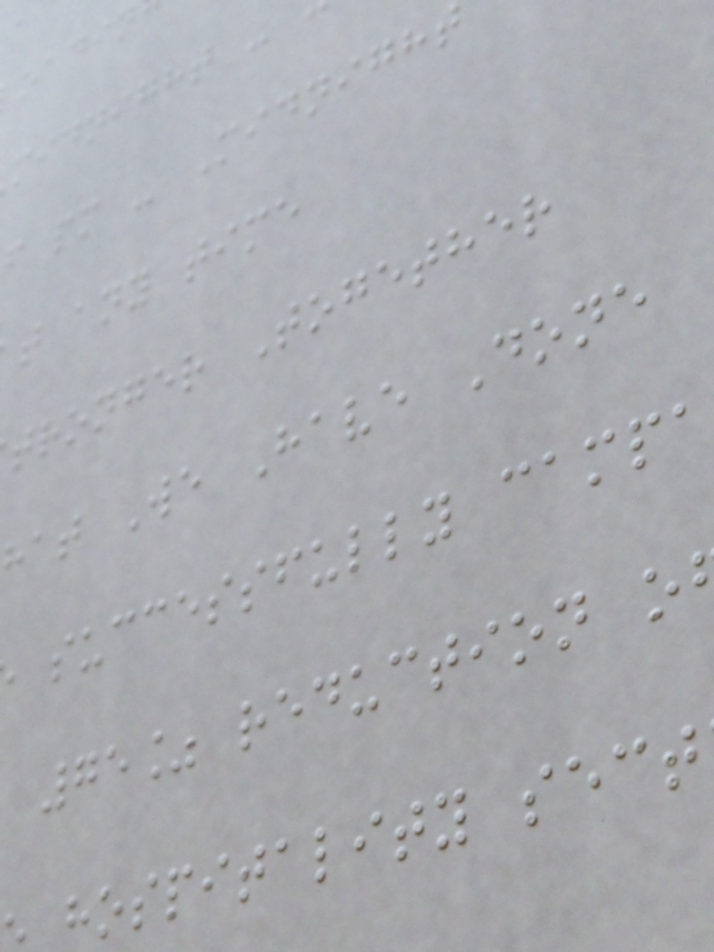midnight -
f pm - Midnight
t any time
tronger Together
hat We Have Done
successfully campa
75% reduction o
hospitality sect
